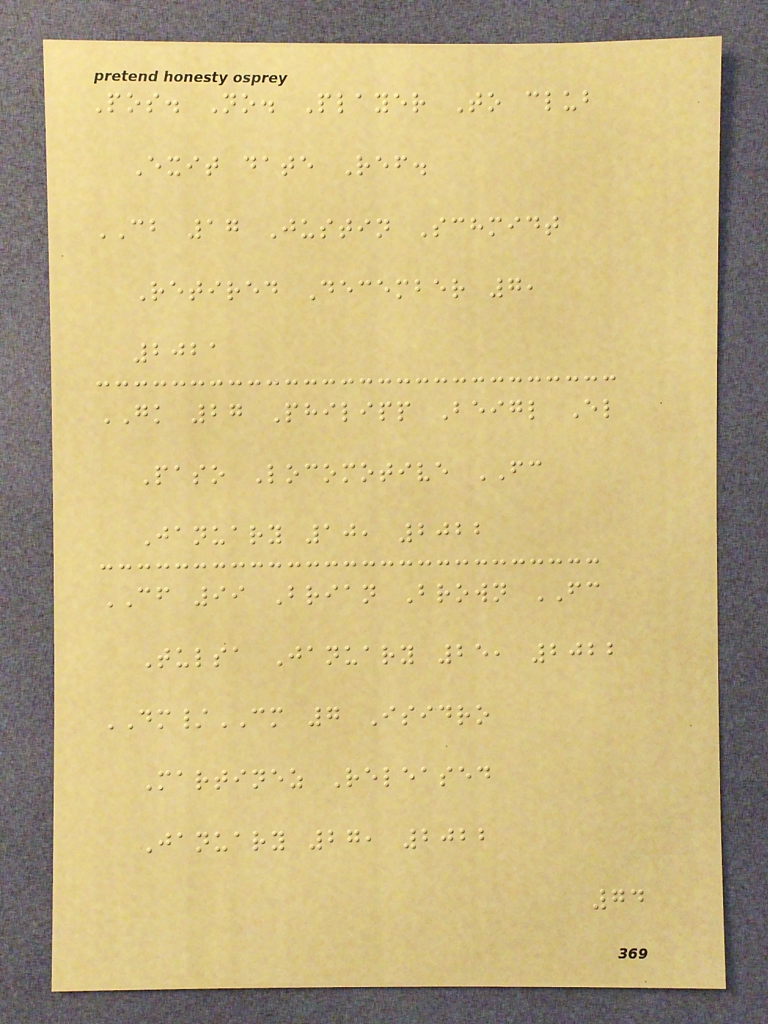Pos. No. Player To club
Exit date Ref.
CB 17 Justin Schmidt
Retired December 7,
2021
GK 27 Philipp Beigl El
Paso Locomotive FC
January 10, 2022
CF 99 Brian Brown FC
Tulsa January 25, 2022
DM/CM 7 Isidro
Martinez Released
January 27, 2022
74
